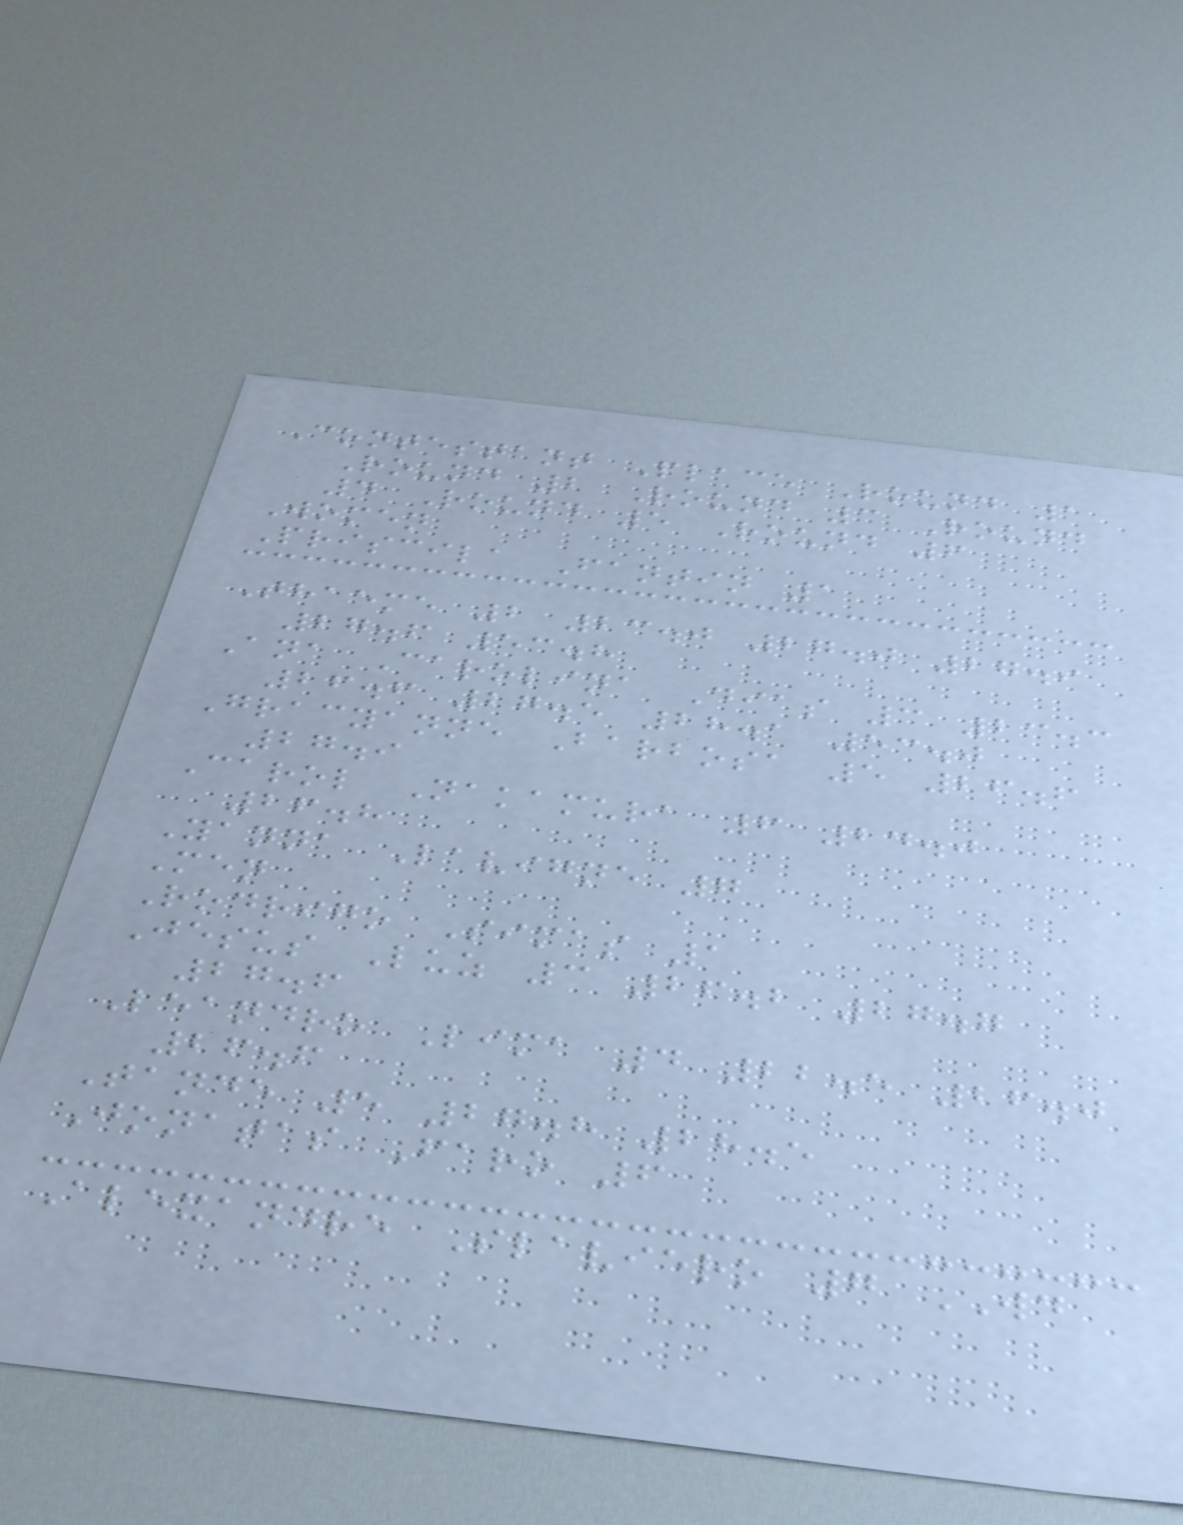Contestant Place Round 1
Round 2 Round 3 Round
4 Round 5 Round 6
Women
Priscila Fantin 1
Thaeme 2 23.0 27.0 27.9
27.6 53.8
Ana Carolina Dias 3 23.3
26.6 27.5 28.1 53.0
Gracyanne Barbosa 5 26.6
27.9
Carol Nakamura 6 24.0
26.8
Yanna Lavigne 7
Men
Rodrigo Simas 1
Jesus Luz 3 26.2 27.7
27.6
Leandro Lima 4 22.5 26.0
26.6
Tande 5 27.8 28.5
Jonatas Faro 6
Alexandre Slaviero 7 WD
